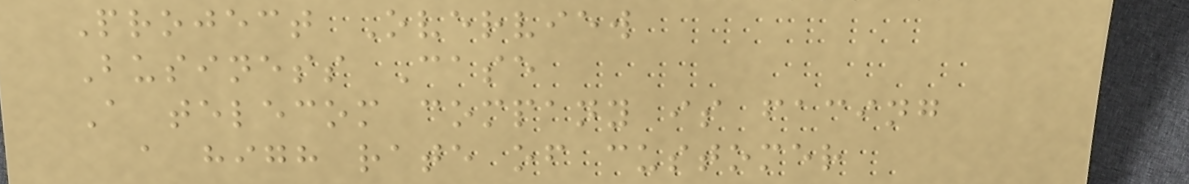Project Overview
Business Case
A telecom company is facing
a high rate of customer
